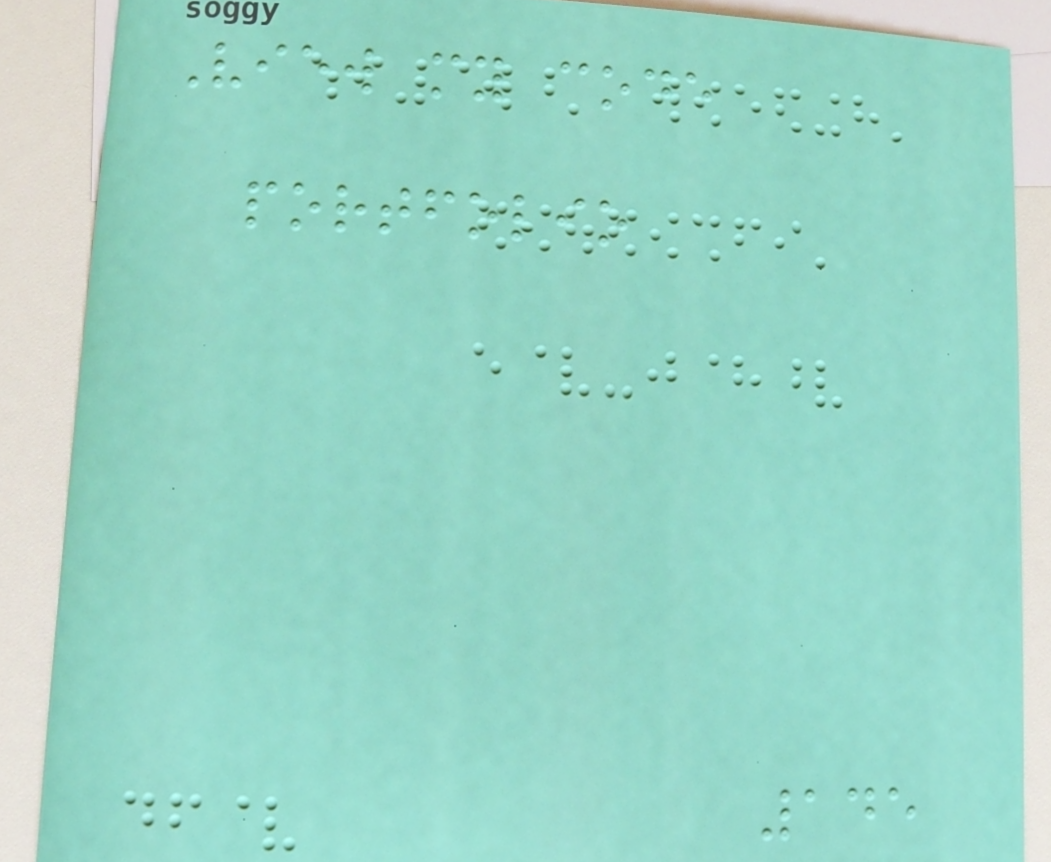View my code
portfolio
145
